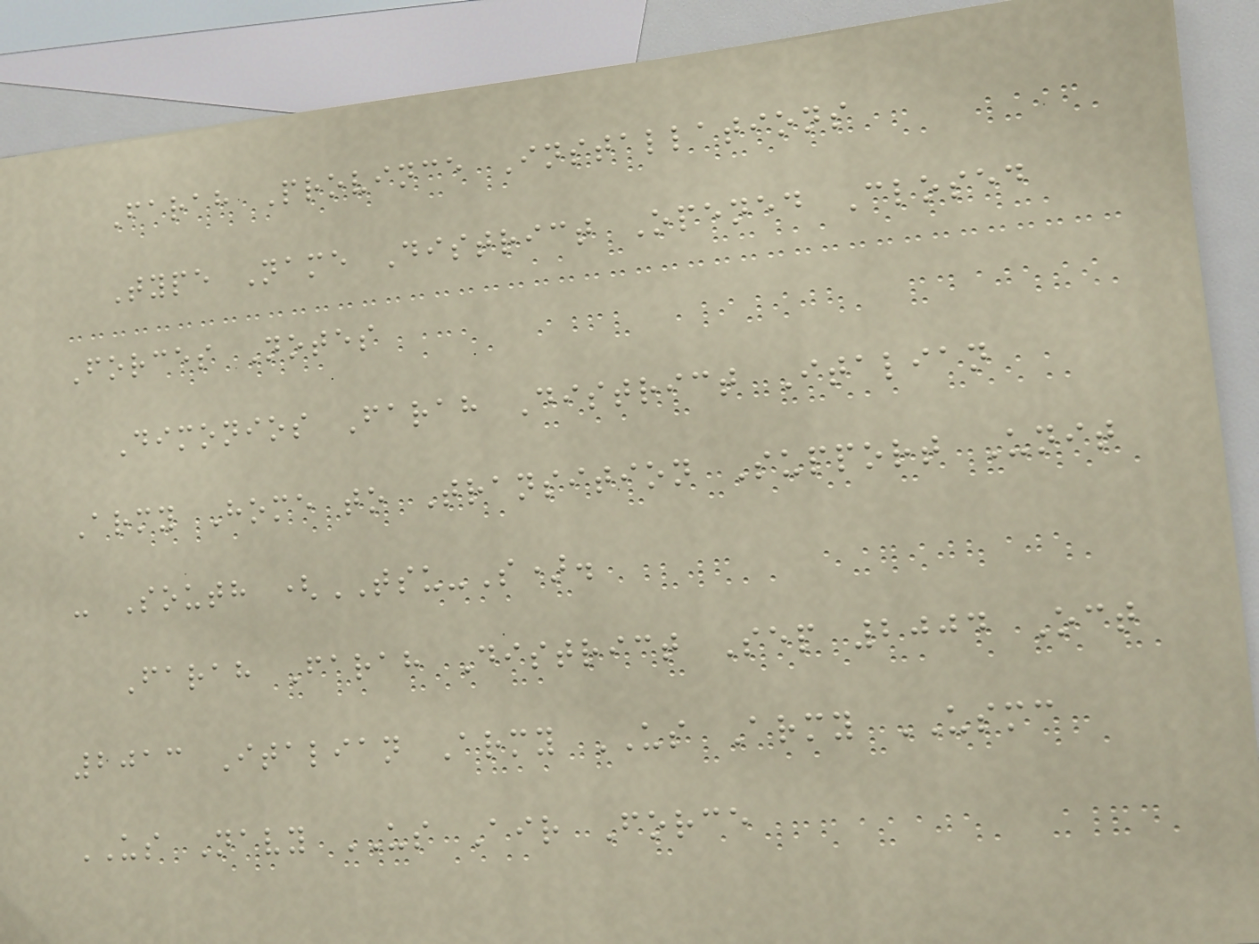Farah Province Installations
Type Name District Opened Closed
Forces Notes
Dimonios Farah District Italian
Army Home to Transition Support Unit
- South (TSU-S).
Farah Farah District Sep 2004 Oct
2013 Italian Army US Army USMC
US Navy US Air Force
